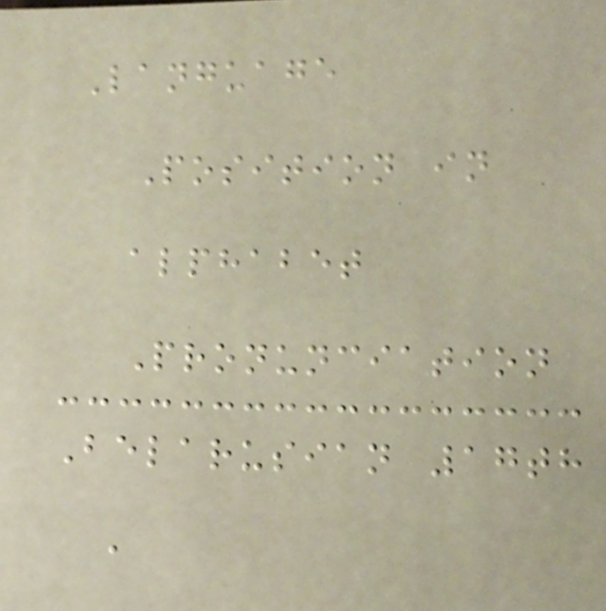Language
Position in
alphabet
Pronunciation
Belarusian 17th
,
